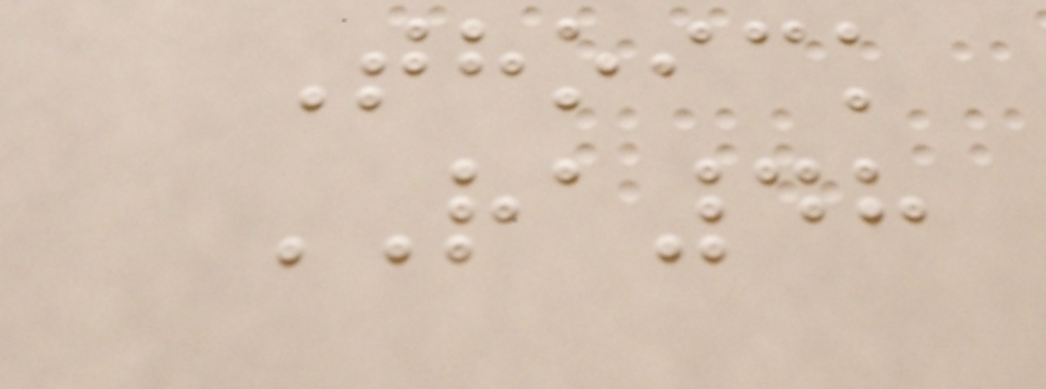Thoick
RA48
